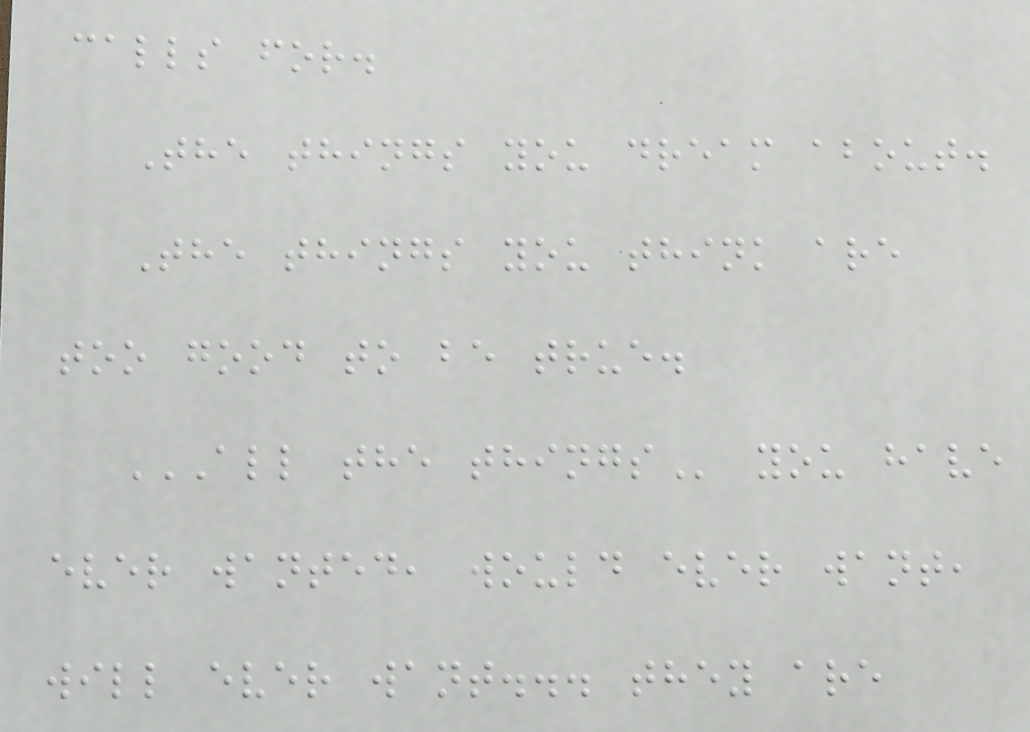calls for.
The things you dream about.
The things you think are
too good to be true.
ALL THE THINGS you have
ever wanted, would ever want,
will ever want... they are
